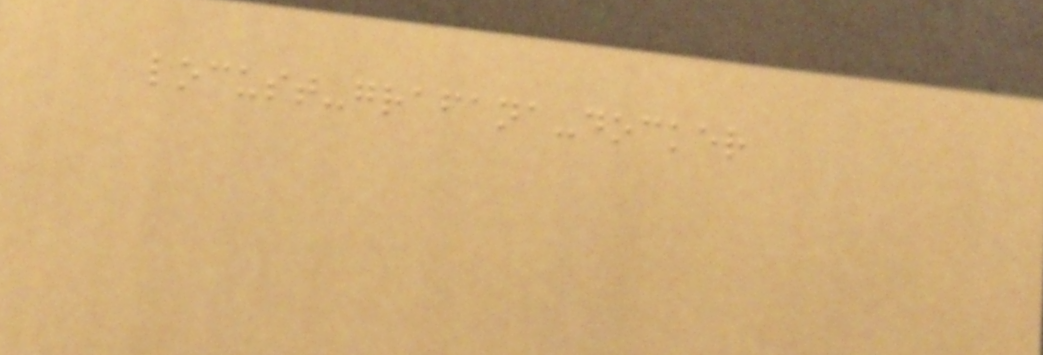locust-grafana-docker
